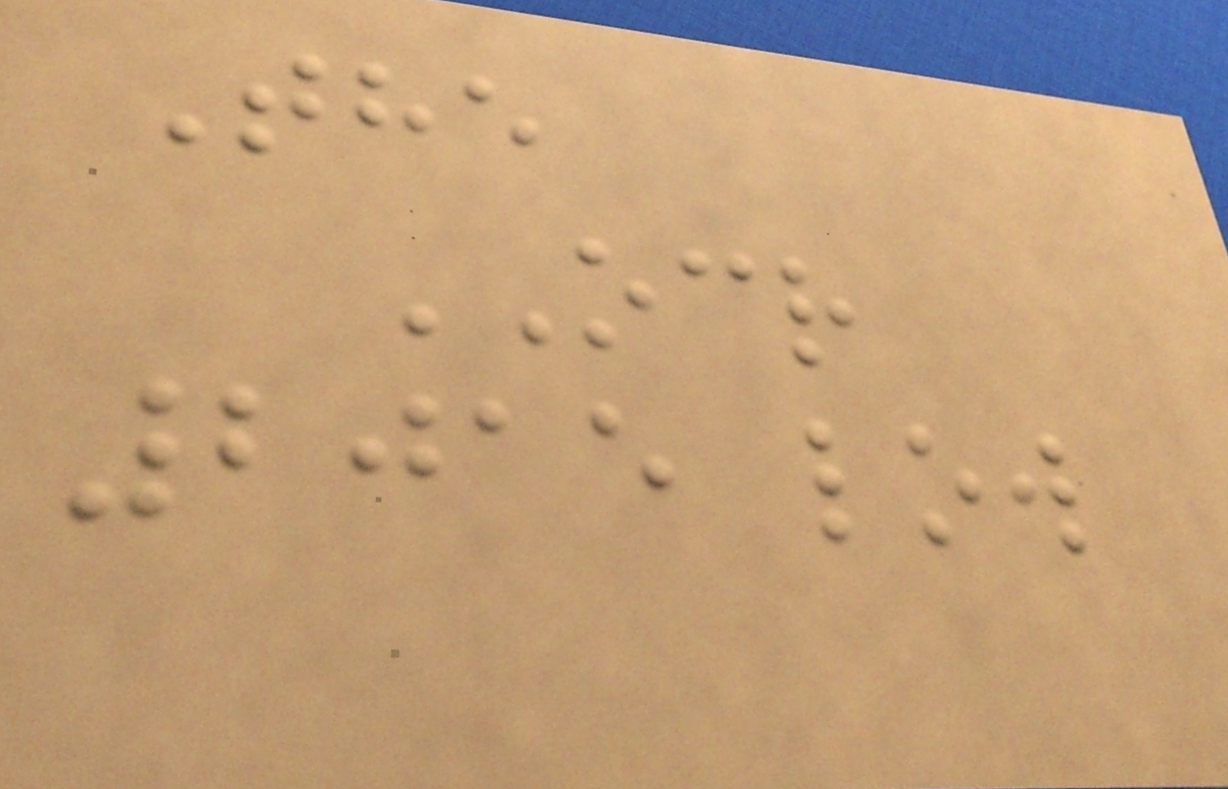The
OCR
2015 low
